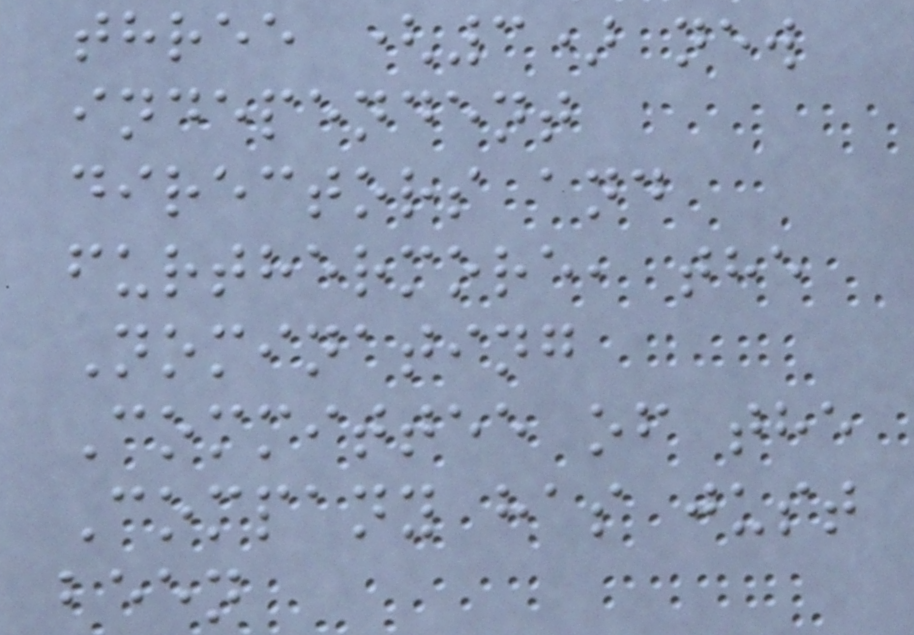three (3) new
independent
directors and
furthermore, the
Nominating
Committee of the
Company has just
been
